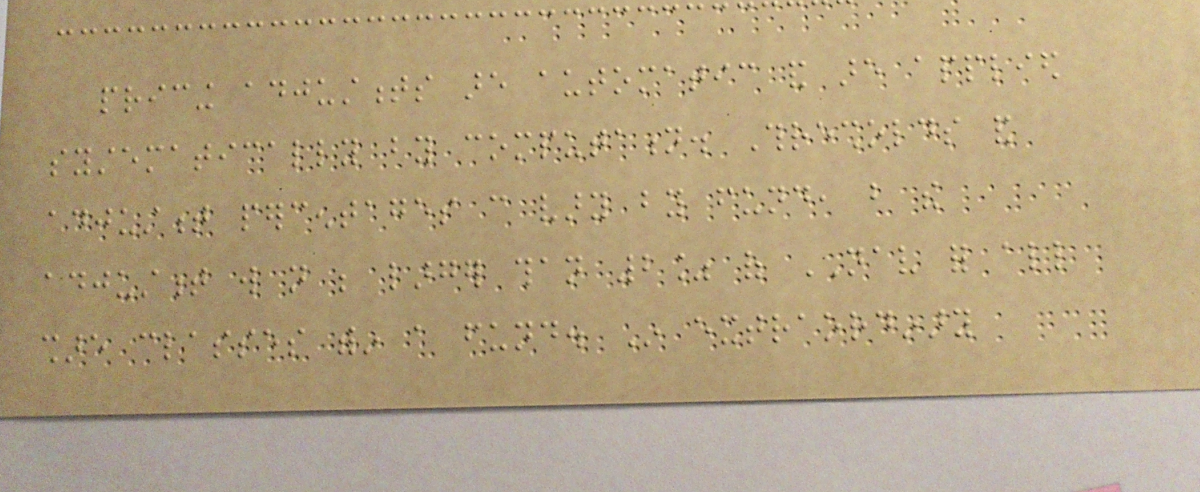pricing adjustments are automatic and are applied
systematically by computation. Thresholds and
adjustment percentages can vary by fund, but the
adjustment will not be larger than 2% of NAV for all
share classes within a fund. In extraordinary
